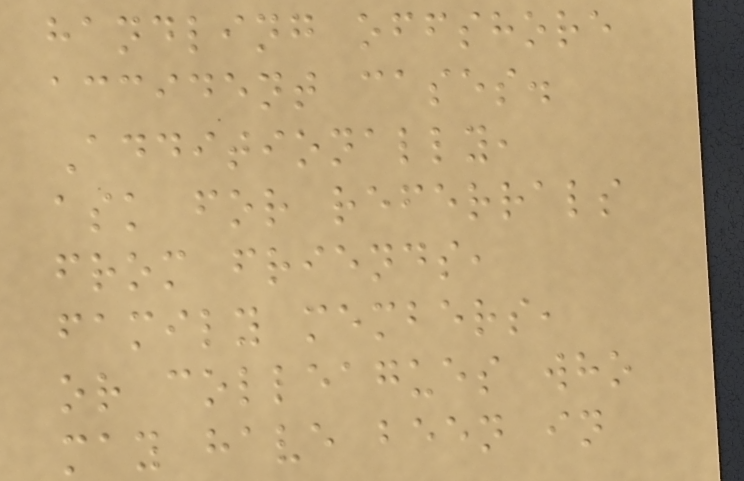handling offshore
accident cases.
Additionally,
ask for referrals
from friends,
family members,
or colleagues who
may have been in
